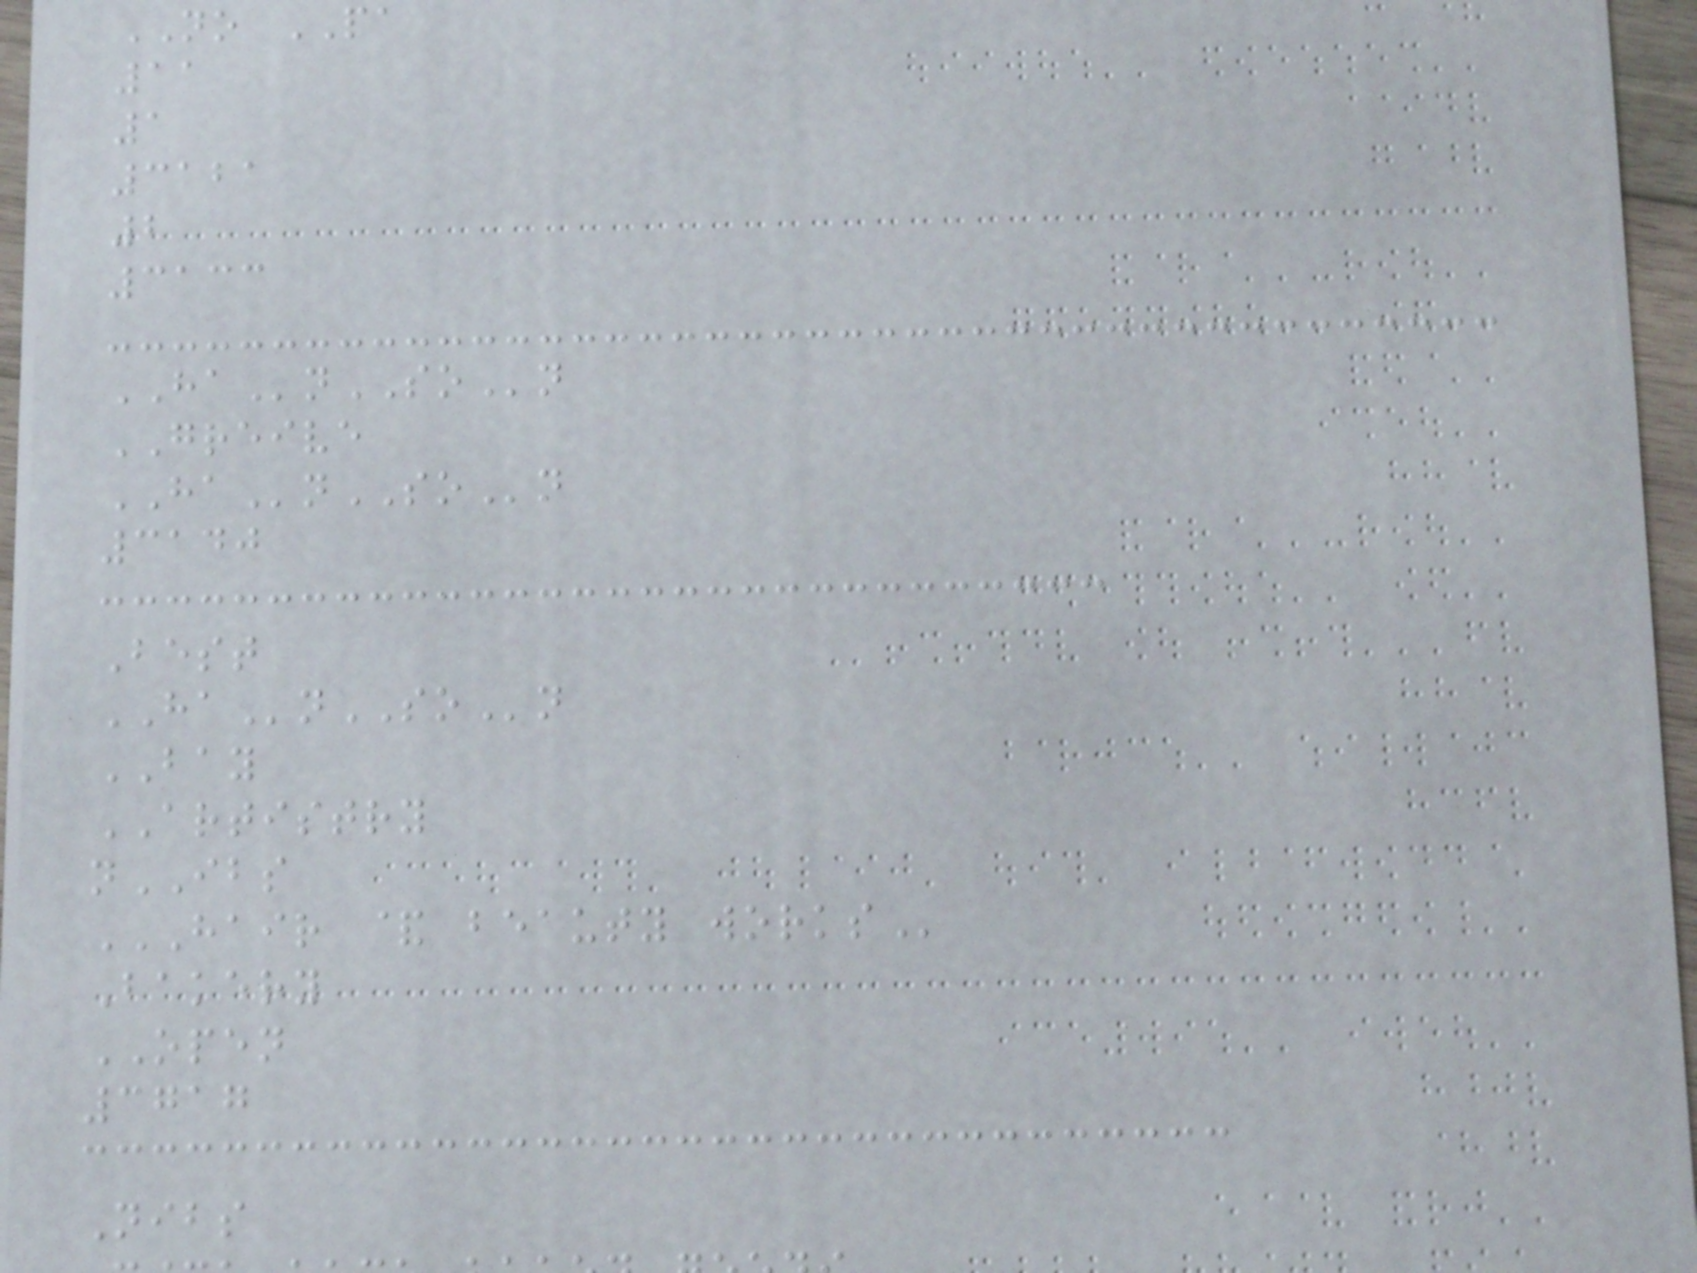NO PA
11
1
3121
2
3133
HAnSOn
GREIVE
HAnSOn
3140
Best
HAnSOn
BAY
ARTISTRY
nIBS
HAIR & BEAUTY WORKS
Bakery
OPEN
3717
Nibs
